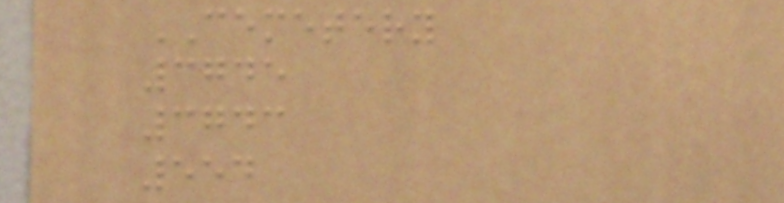CEMETERY
3745
3743
554
